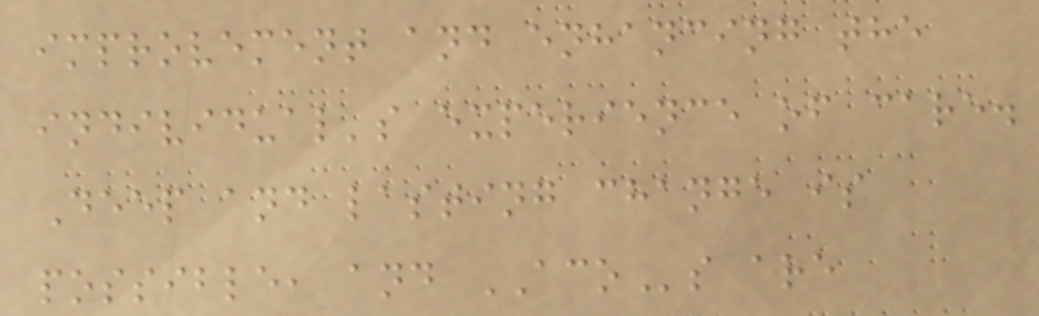improvement and enhancing the
individual's experience of care.
Deep and lasting change is
possible, and ACOs are
